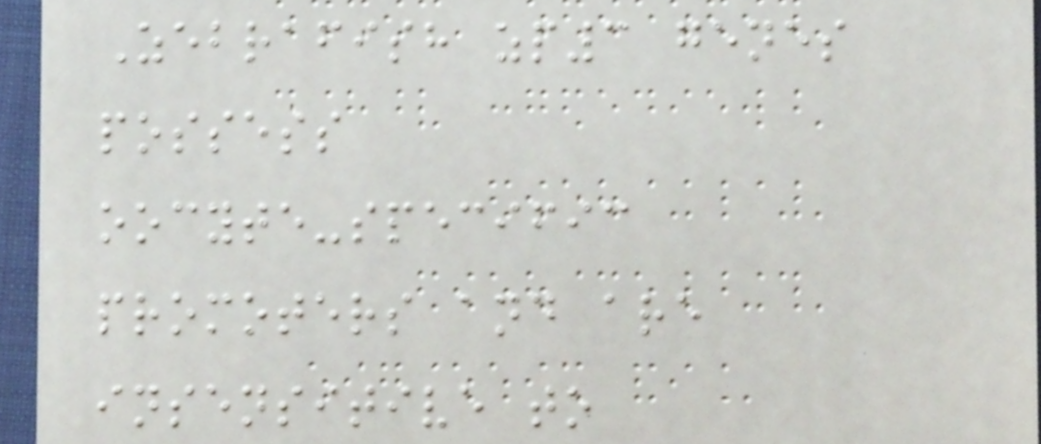Zebrafish zp3 genes
possess
oocyte-specific
promoters and are
insensitive to
